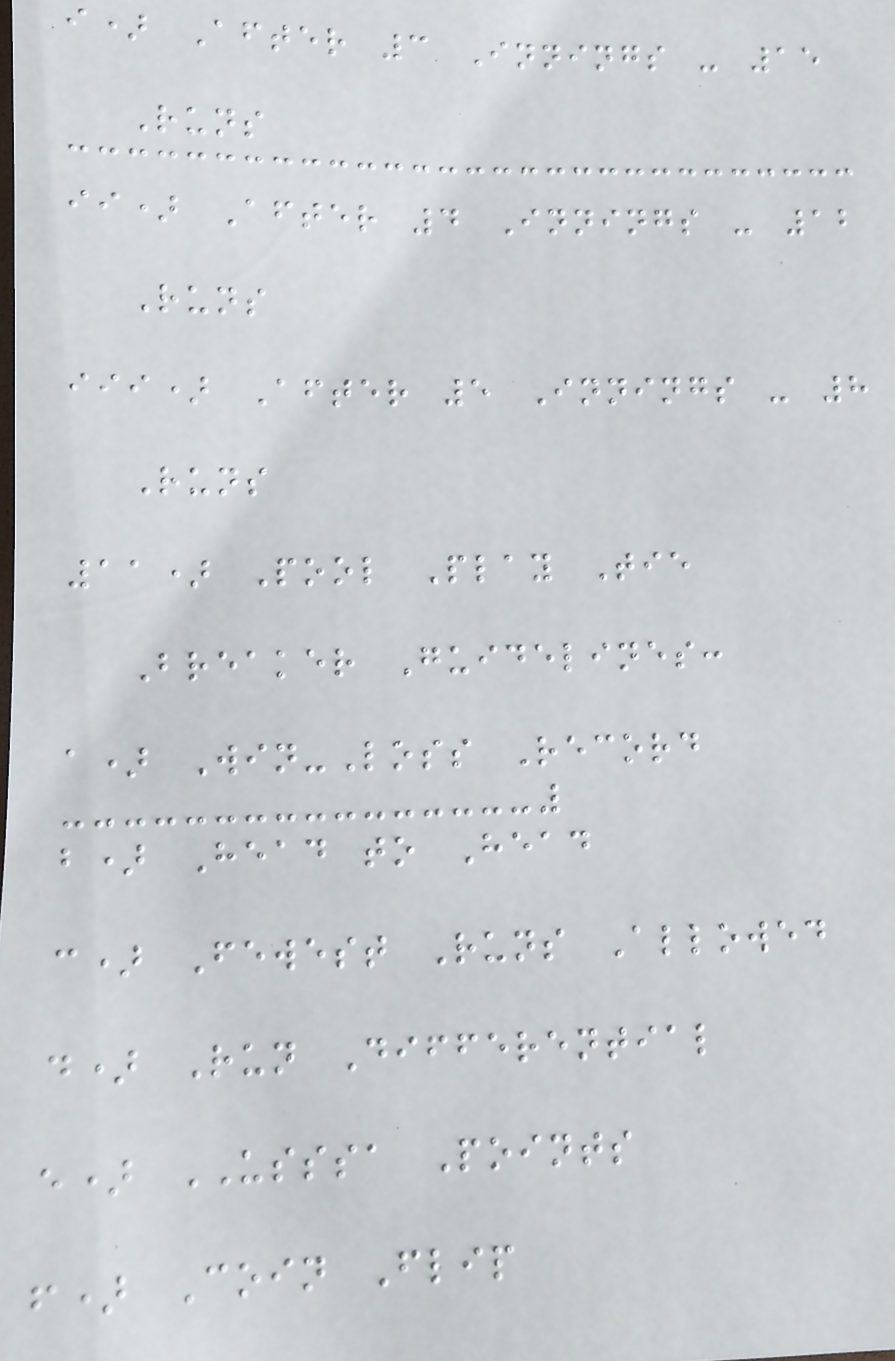i) After 3 Innings - 15
Runs
ii) After 4 Innings - 12
Runs
iii) After 5 Innings - 8
Runs
11) Pool Play Tie
Breaker Guidelines:
a) Win-Loss Record
b) Head to Head
c) Fewest Runs Allowed
d) Run Differential
e) USSSA Points
f) Coin Flip
